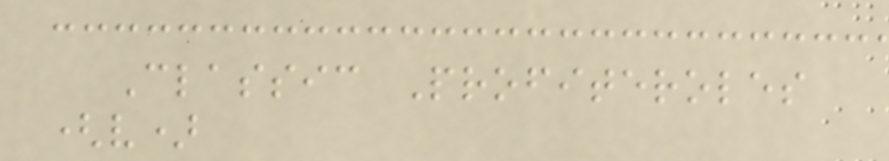Classic Profiteroles
(v)
